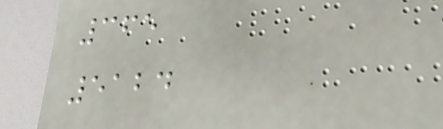365
5124
